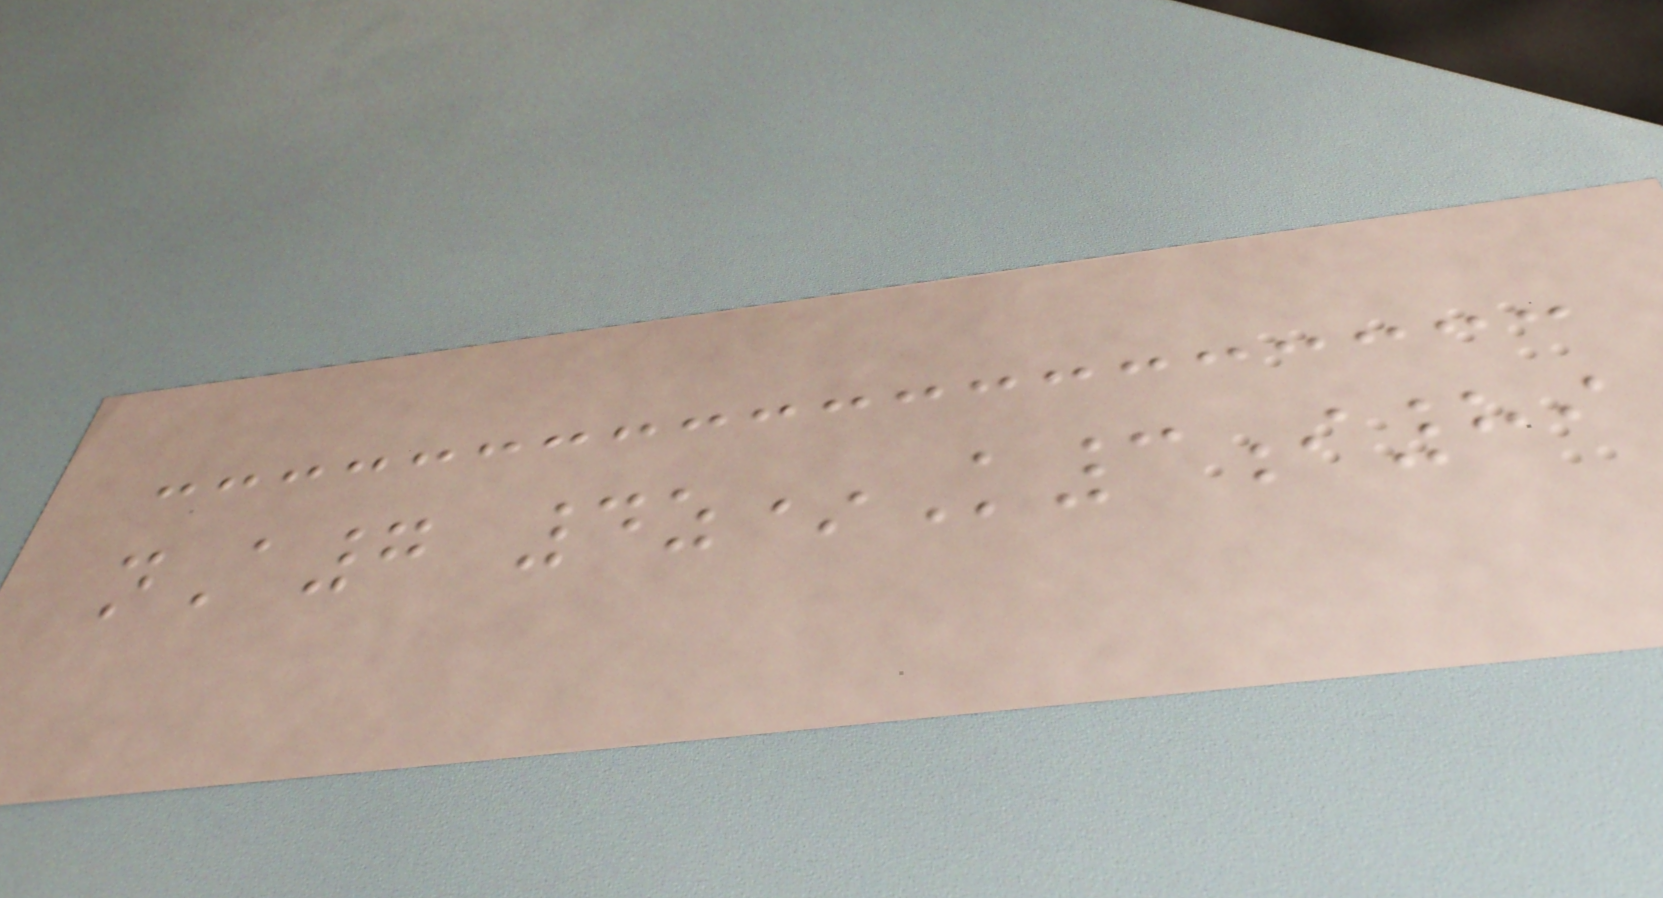nA7 4z*K3i89
